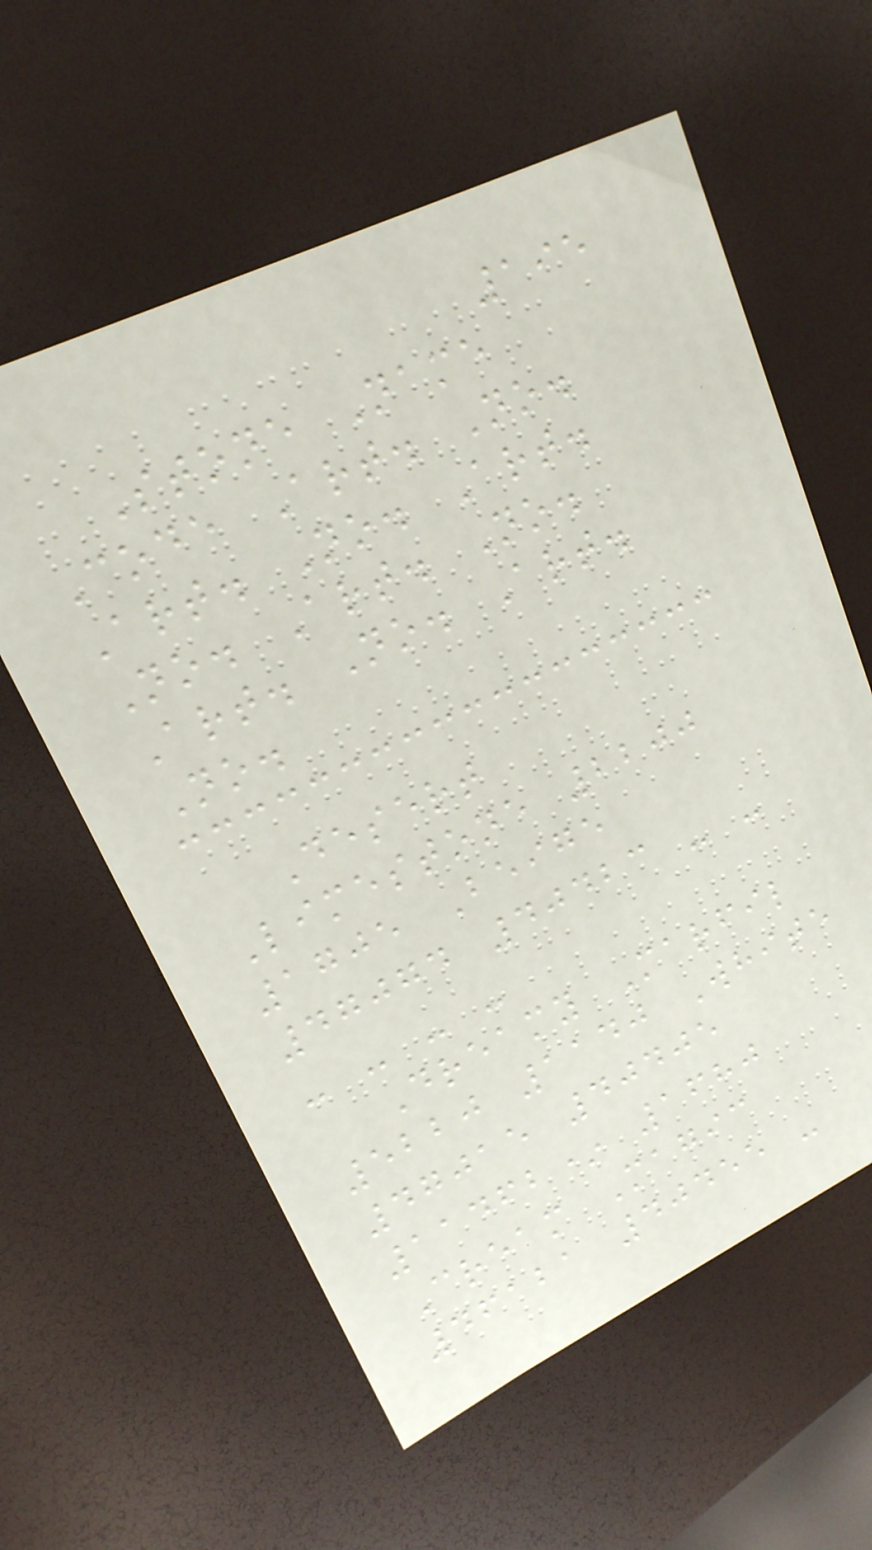195
Stone Name
Code Art. No.
Art. No. Art.
No. Art. No.
Art. No. Art.
No.
Desert
Limestone 2200
1705 Beige
47074 40423 - -
- - - -
Dreamy Marfil
5220 1140 White
47015 40405
11462* 1680
Cream Magic
46121 40455 -
